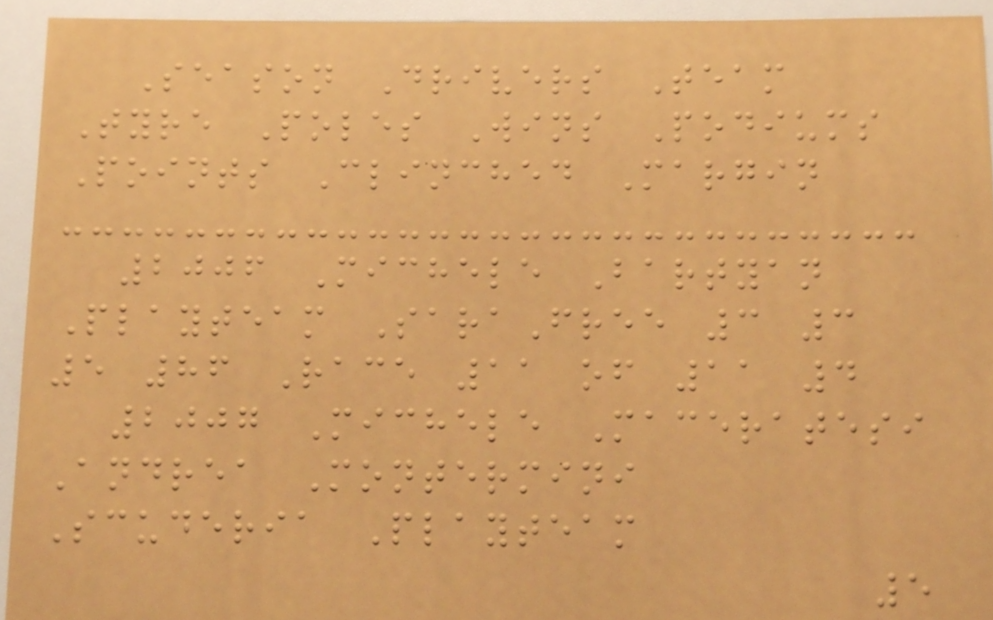Season Drivers Team
Tyre Poles Wins Podiums
Points Clinched Margin
2006 Michele Bartyan
Playteam SaraFree 3 3
5 86 Race 11 of 11 4
2007 Michele Maceratesi
Andrea Montermini
Scuderia Playteam
5
